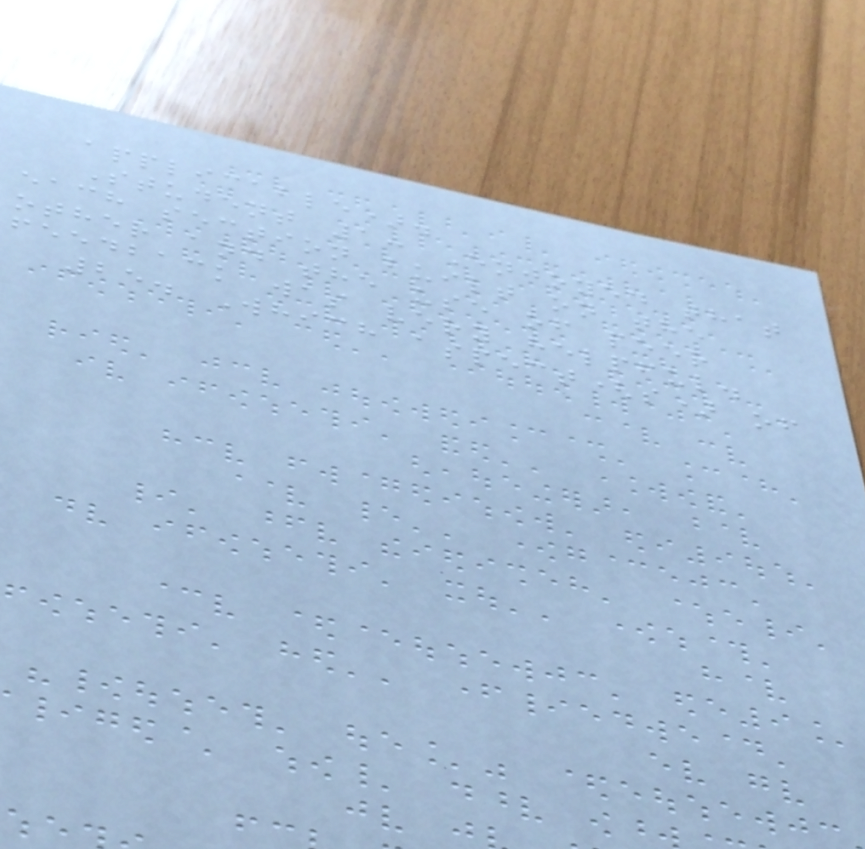applicable).
Student 1: Enjoyed that
each section built on the
other and the use of peer
feedback was very helpful.
25. Which aspect(s) of
